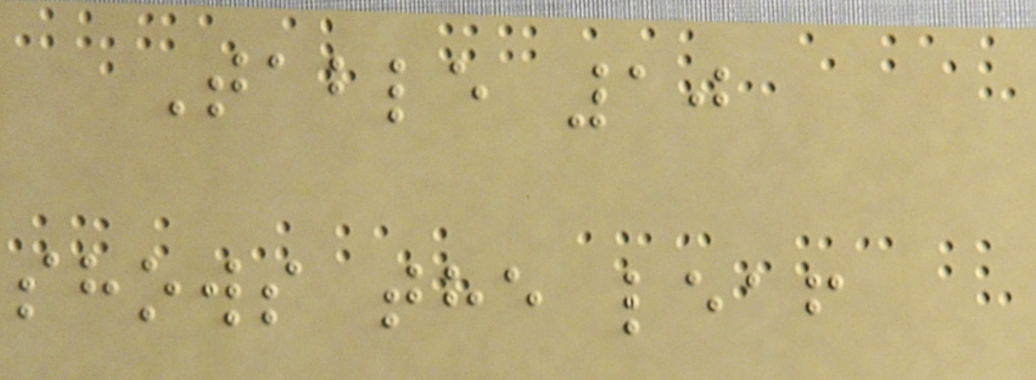Table 10
shows the leaf
